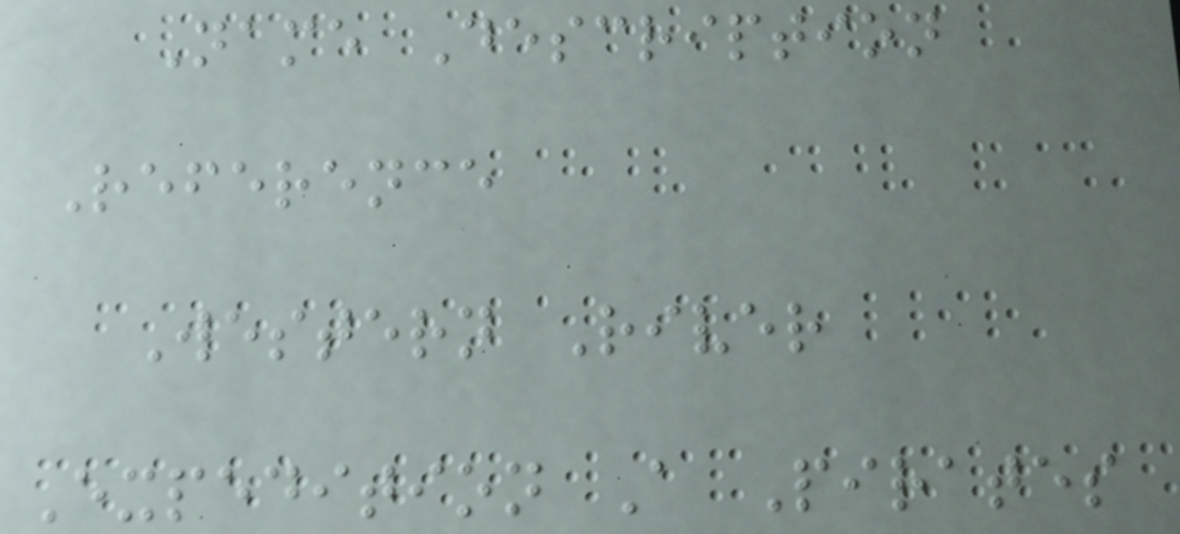Name Description
Reference
Western River
Expedition A Pirates
